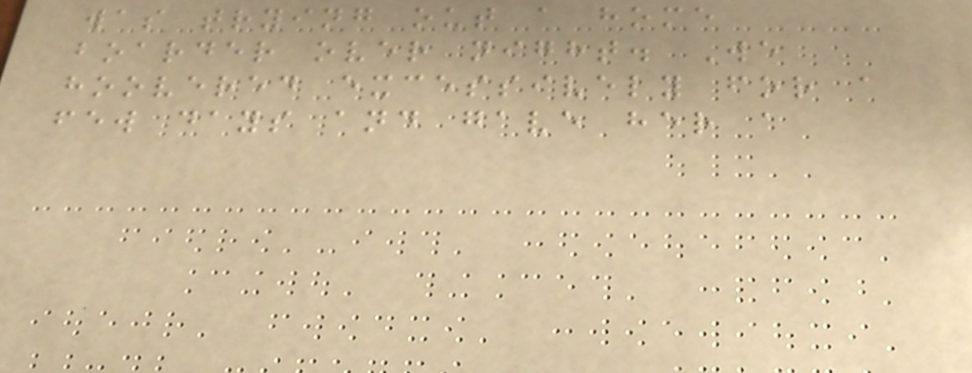was trying out a home
boarder over night. We
hoovered excessively for a
few days and gave her a
